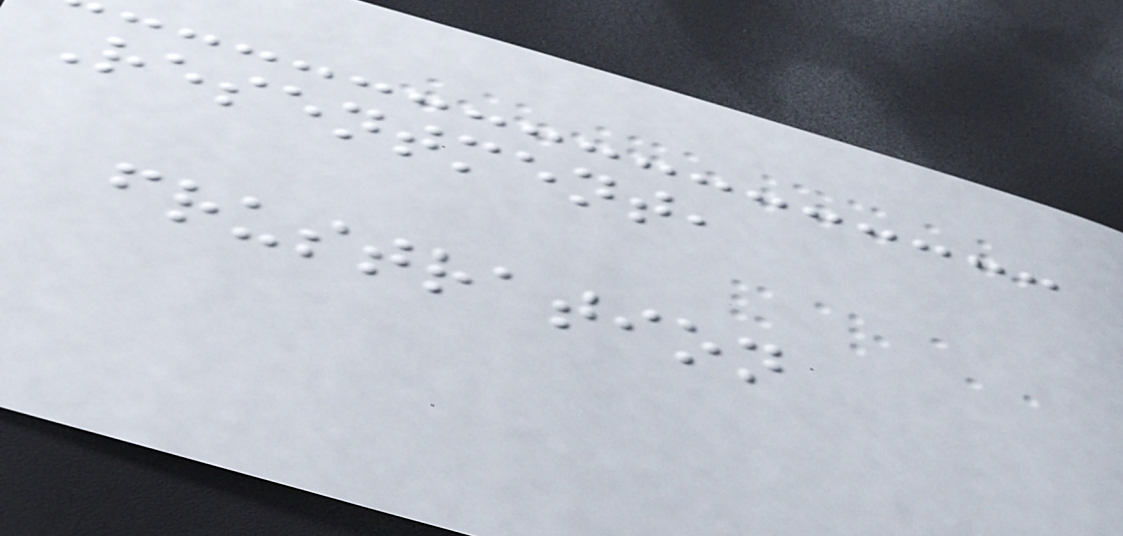Resentment,
frustration
